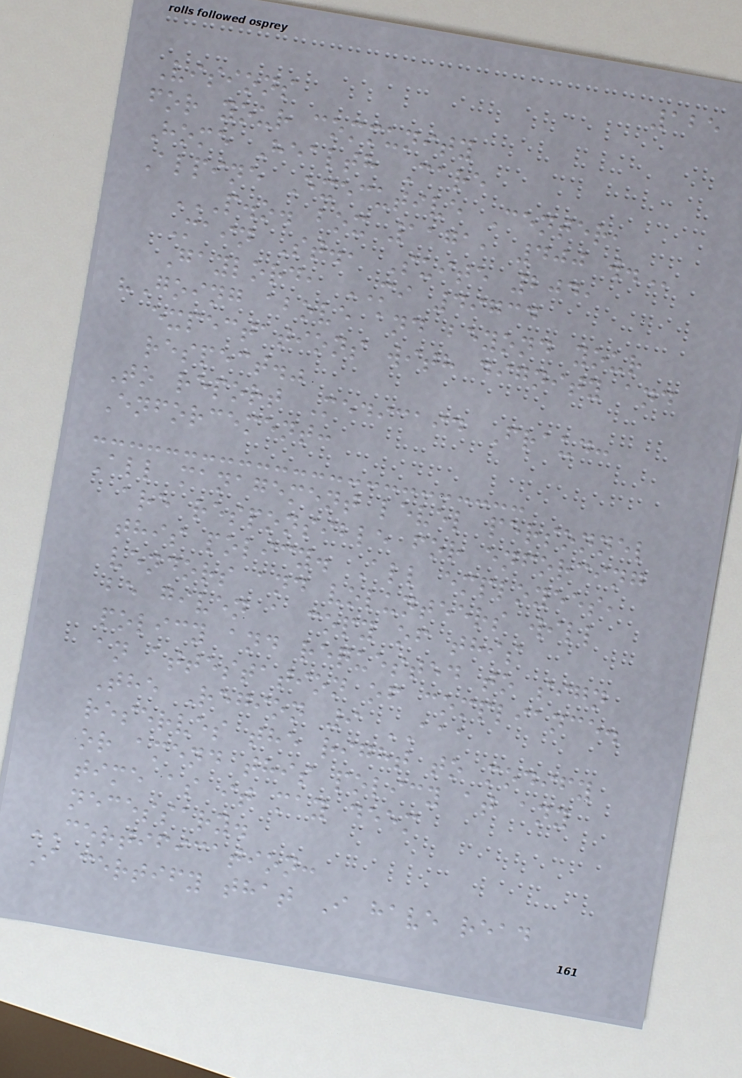125
Visions
for your community
Home Health Care
Alpine Executive Center,
P.O. BOX 1171, 400 W.
Main St., Suite 204,
Gaylord, MI 49734
"Going above and beyond your
expectations with dignity and
respect."
To report Medicaid Fraud:
Enforcement:
All management level personnel
are responsible for enforcing
this policy. All employees,
vendors and volunteers will
be given a copy of this
policy and requested to sign
an attestation of compliance.
The Region 9 AAA
reserves the right to modify
or amend this policy at any
time as it may deem
necessary.
CERTIFICATION:
I certify that I have read
